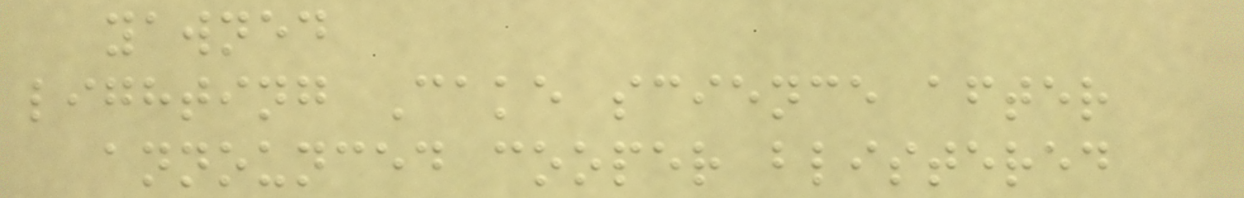yawned
lighting Cake science after
announced cooper blistered
